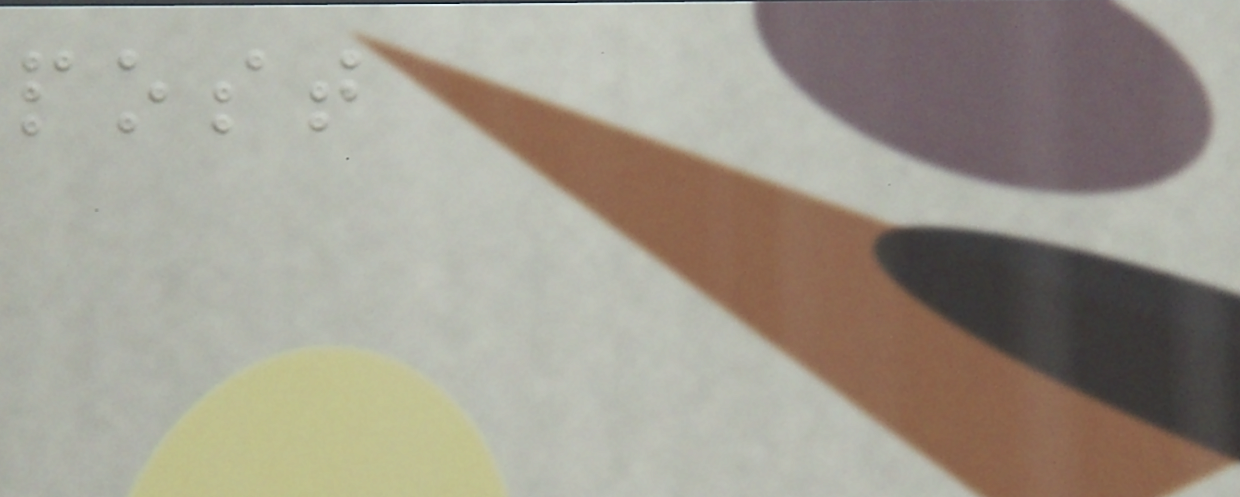post
